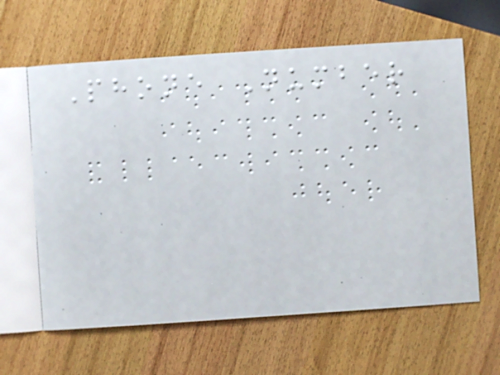Phone Number
